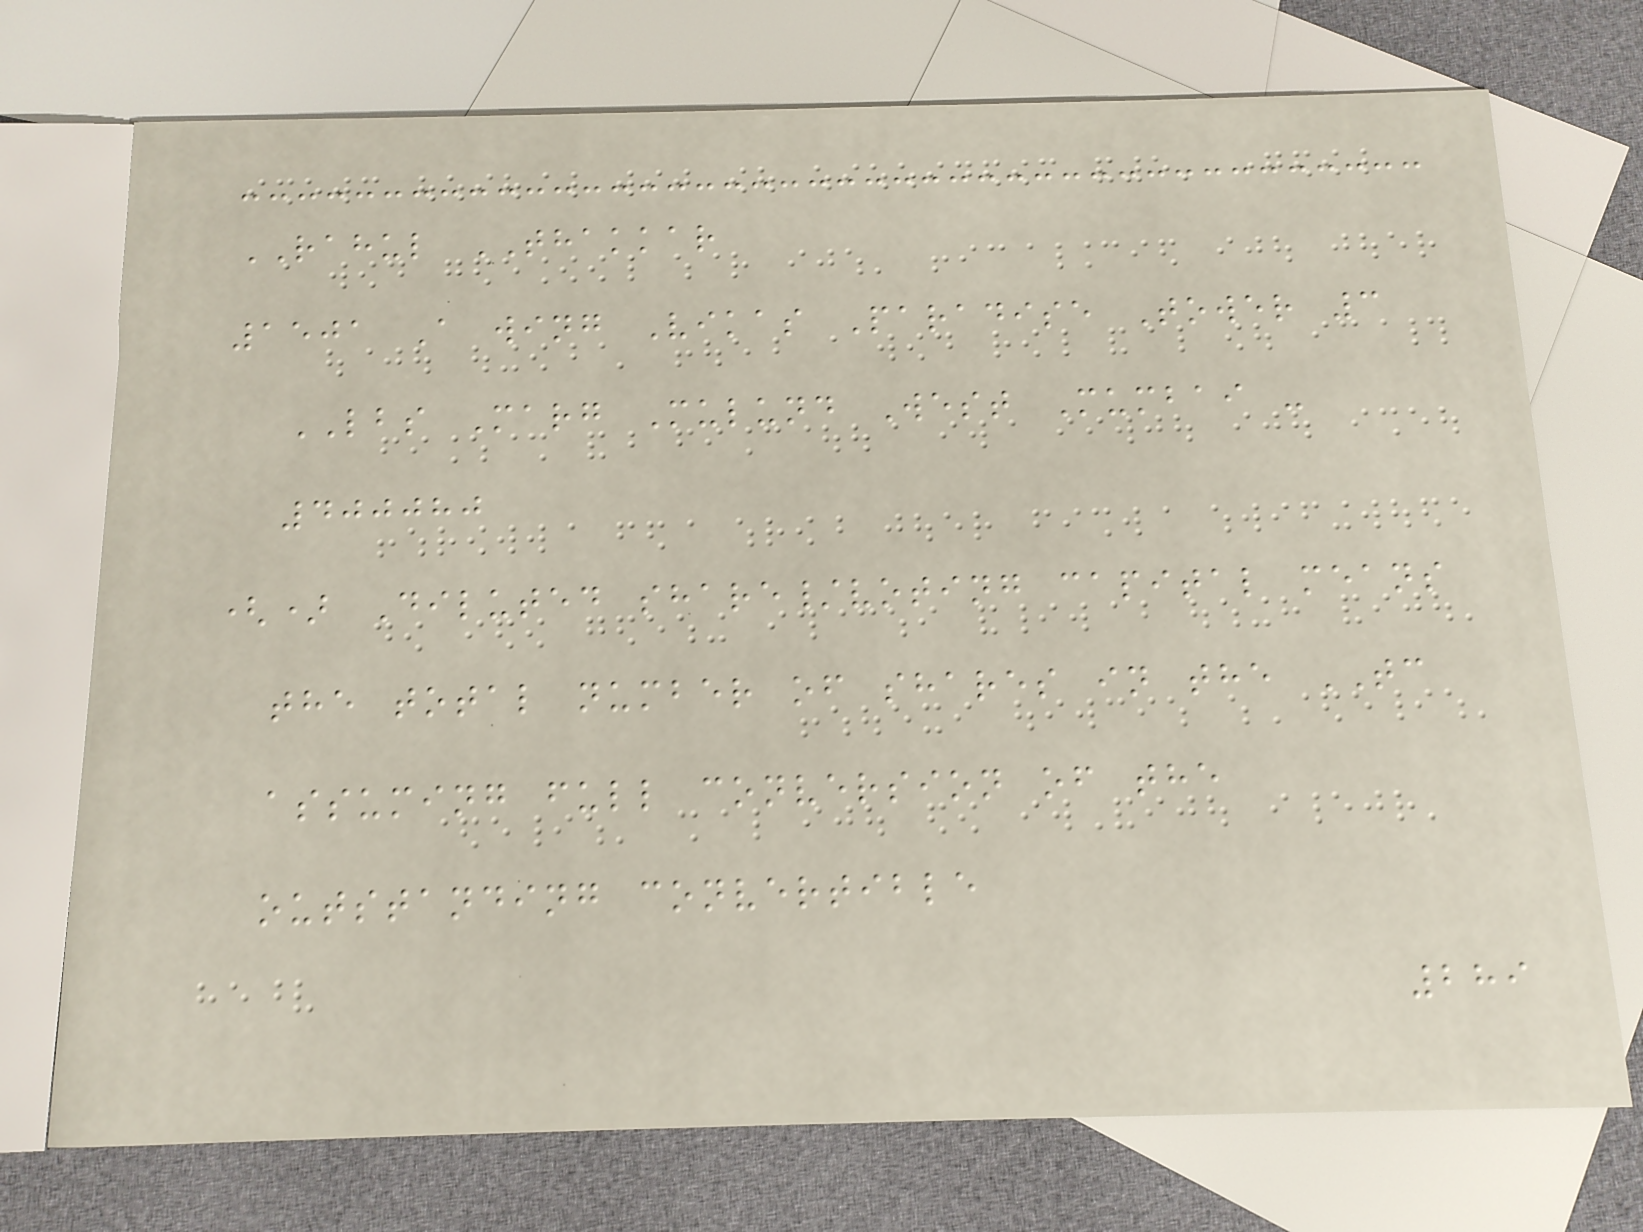RAHUL THAKKAR
1501 A wing Vikas Paradise Tower 3
LBS Marg Mulund West Mumbai -
400080
() Diluted share/voting capital means
the total number of shares in the TC
assuming full conversion of the
outstanding convertible
289
